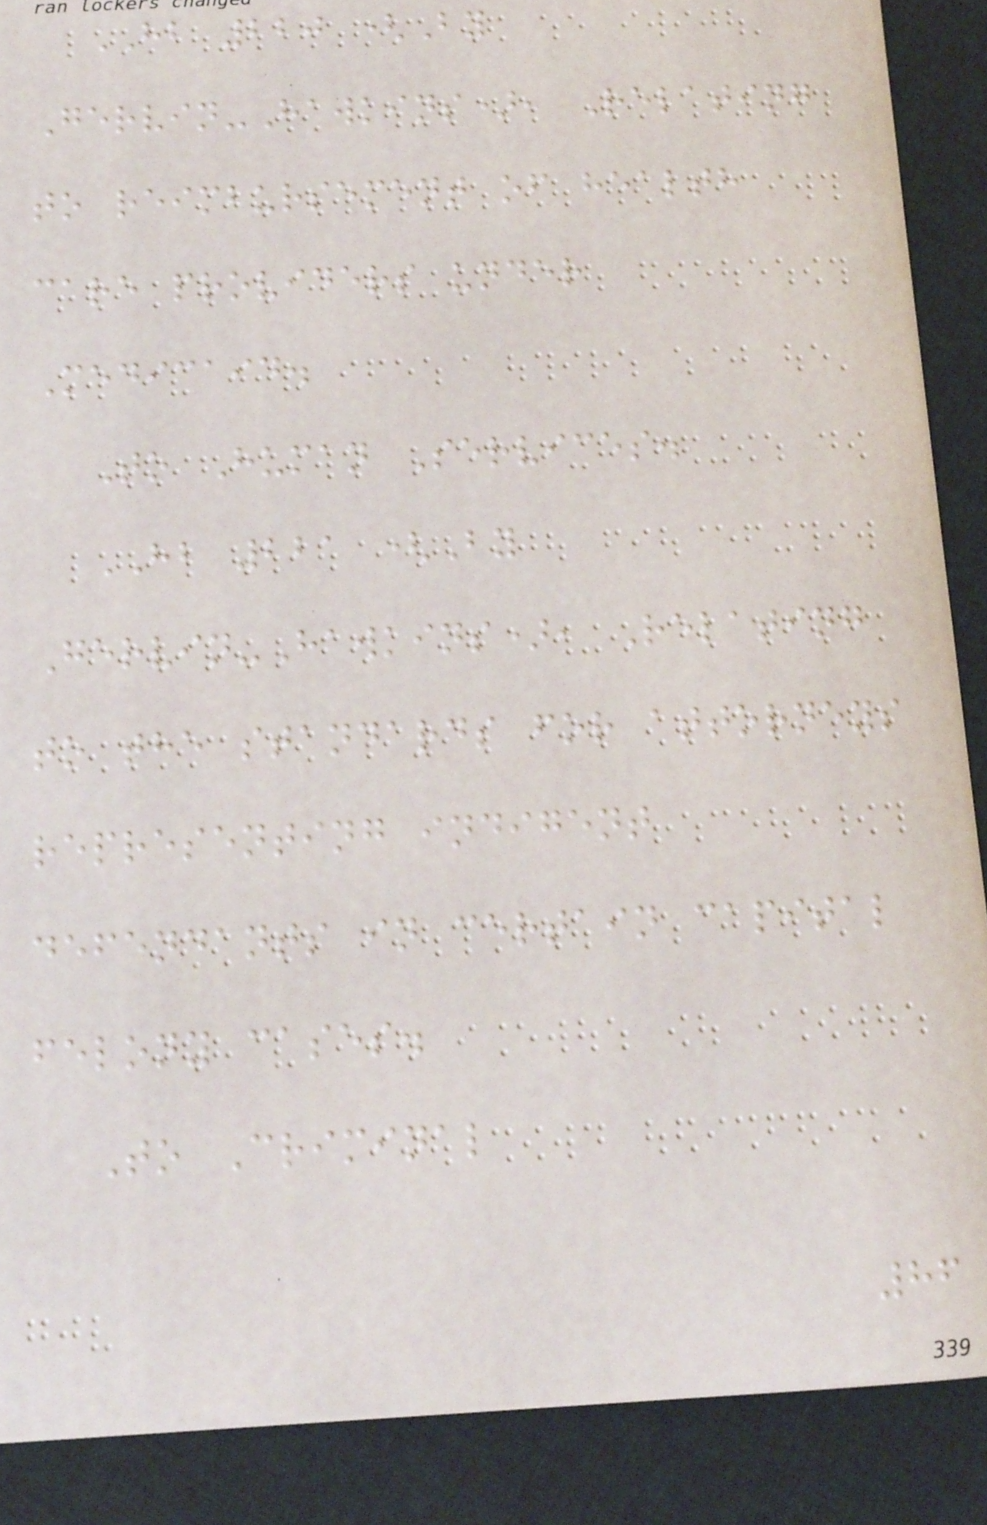HB 220 (By
Gervin-Hawkins), Relating
to reimbursement of health
care providers under
Medicaid.
To Human Services.
HB 221 (By
Gervin-Hawkins), Relating
to the standards for attorneys
representing indigent
defendants in certain capital
felony cases.
To Criminal
86
